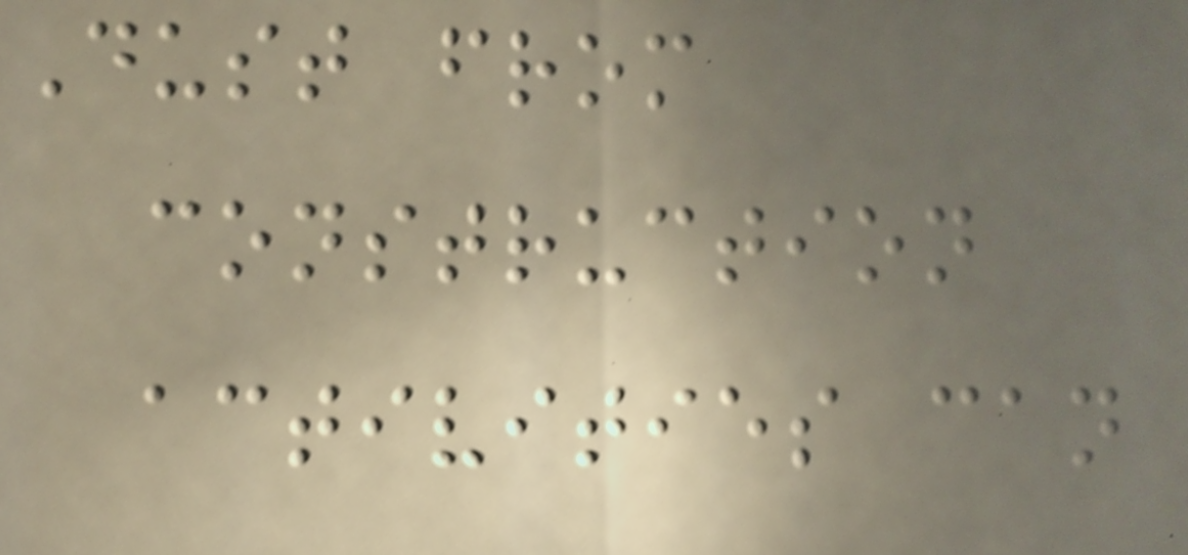Dust from
construction
activities can
